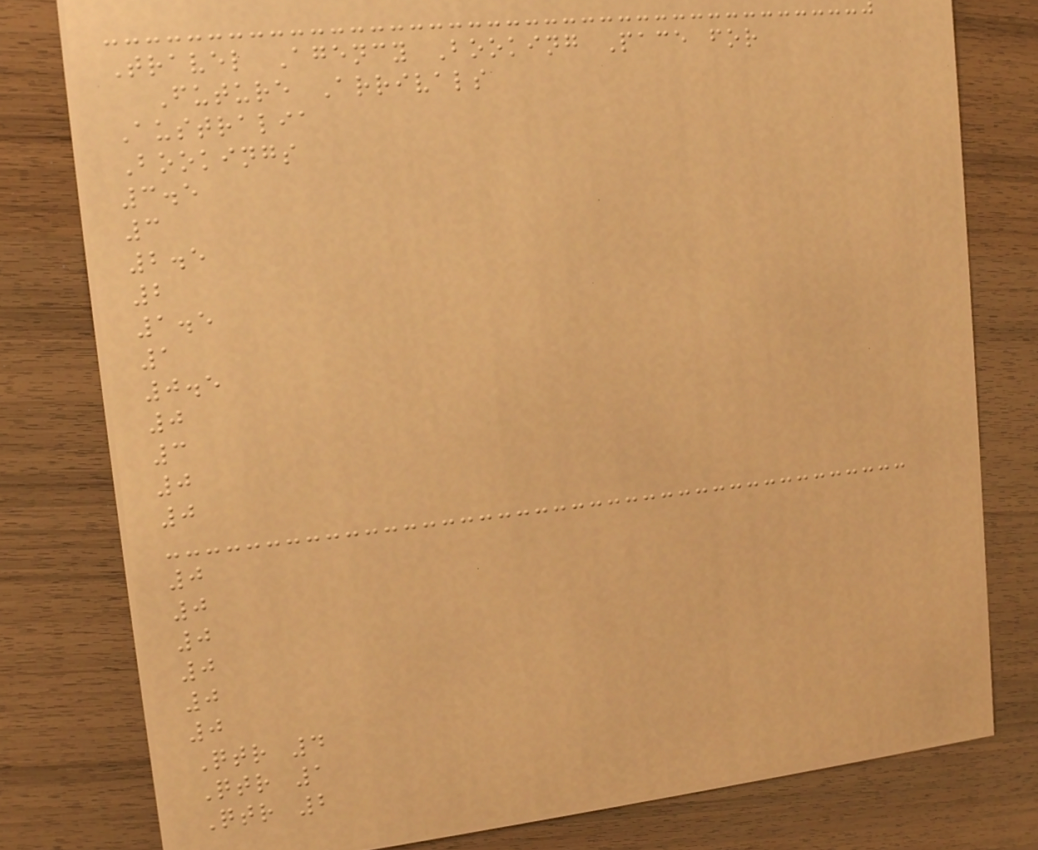Travel Agency Booking Pace for
Future Arrivals
Australia
Bookings
3.5
3
2.5
2
1.5
1
0.5
0
3
0
0
0
0
0
0
0
0
Qtr 4
Qtr 1
Qtr 2
